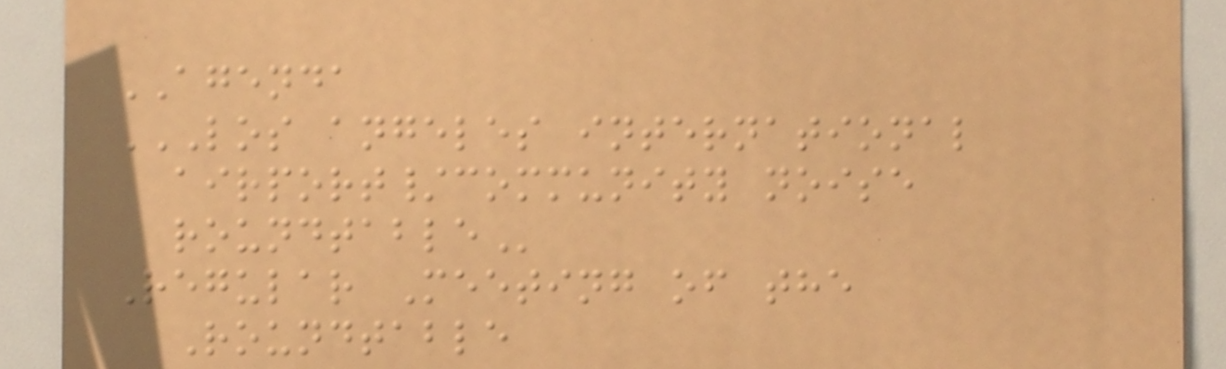AGENDA
LOS ANGELES INTERNATIONAL
AIRPORT/COMMUNITY NOISE
ROUNDTABLE
Regular Meeting of the
Roundtable
